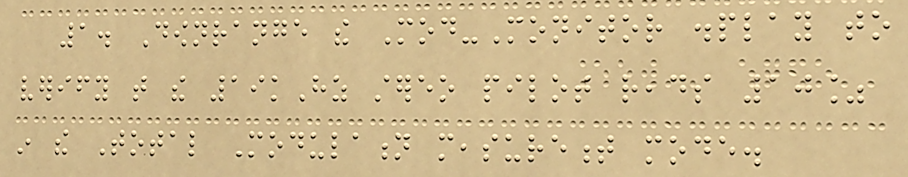1. Downrange the Mod-Monitor display to
verify that the 19kHz stereo pilot reads 10%
in the Total Modulation measurement mode.
